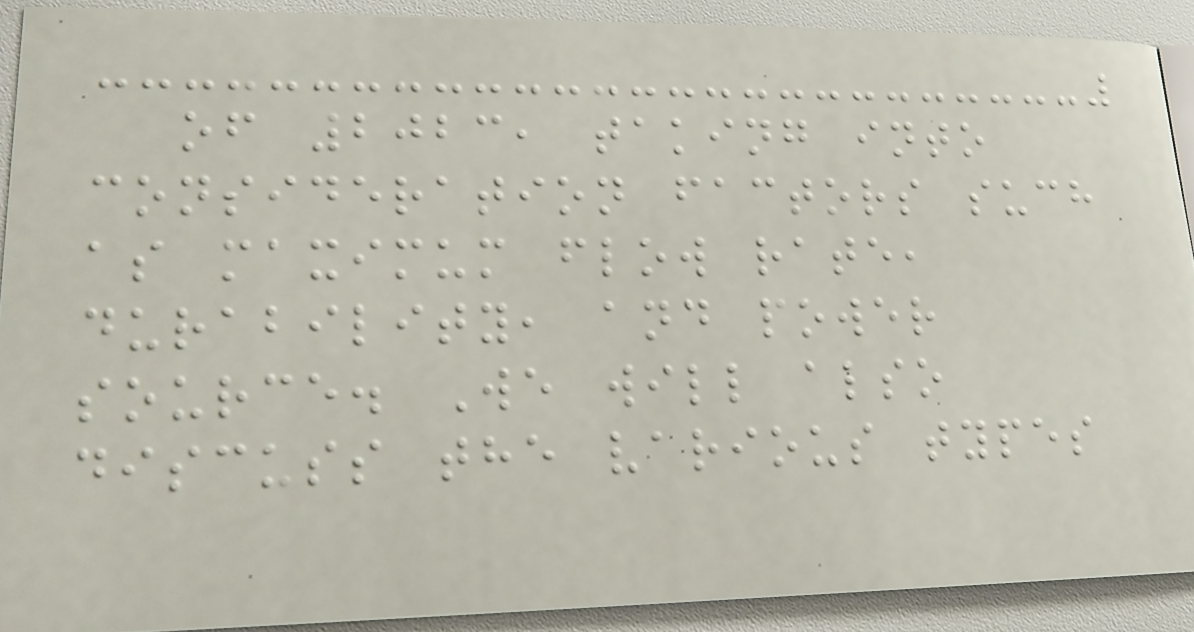of 2023, taking into
consideration factors such
as maximum flow rate,
durability, and power
source. We will also
discuss the various types
